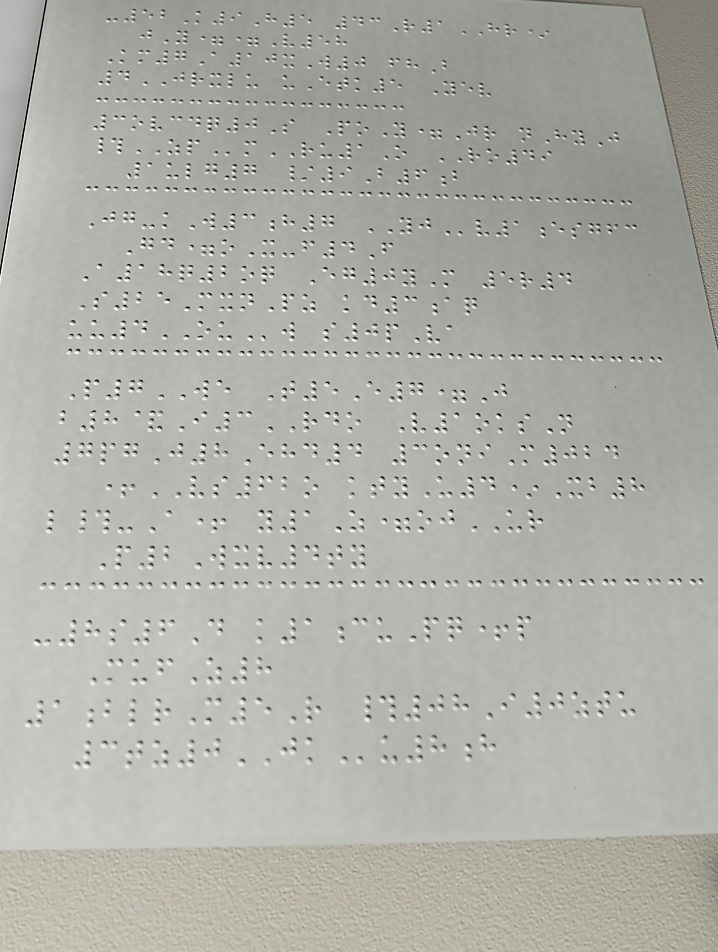-52K9H5 43R1HR*
jY==V58
Km7A10xW0 fhB
4JRXLU uEtk5 Yev
3ovcdq0S PoY=Jr nHyJ
#ZPmRU1O RO49
1ulg7 /9B6b
Jg-kW3h7 YJv1esgfc
Gd=oX-f4F
A18q2oq Eg0yM 5r4
S25MxnPz kd3aq
uu4OUw s0pVa
P7WE T5E7=J
b8&I3RDO V1oksN
7pgJ8Ehd4 3oniM024
+VS62o ktyU4*Xb8
l#-A+ y1Z=ojUR
P2Wxv4ty
-8s6D k1cuPq+p
MufZ8
1blrM5R #08I0ztu
3tz0JKu8h
